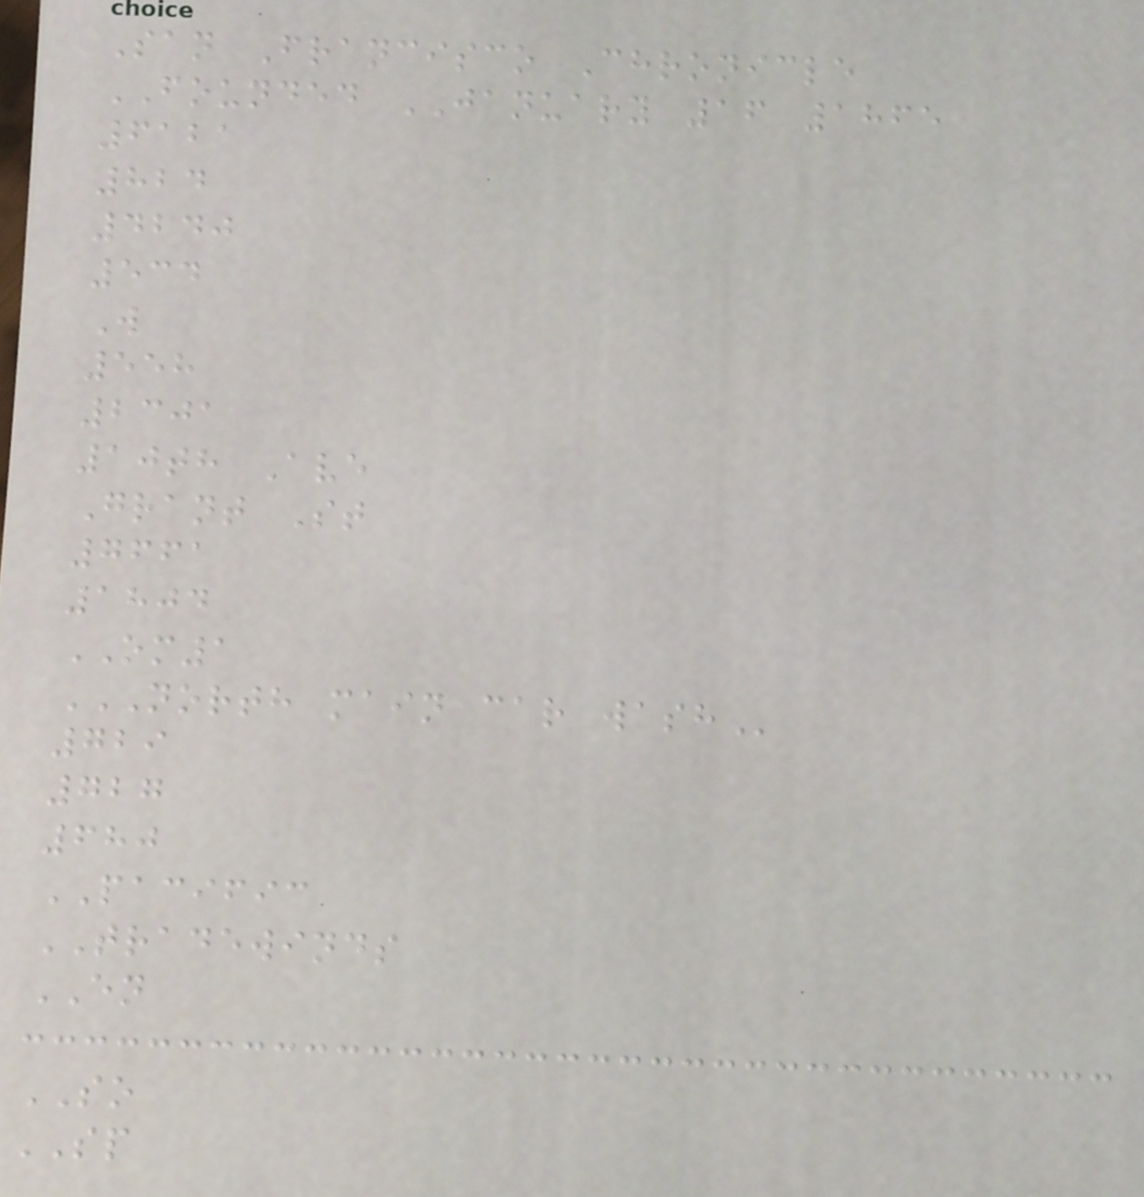San Francisco Chronicle
FOUNDED JANUARY 16 1865
6121
824
4240
534
W
558
2301
10th Ave
Grant St
7661
1804
OM1
NORTH MAIN CAR WASH
729
727
680
PACIFIC
TRADEWINDS
EN
SO
SP
